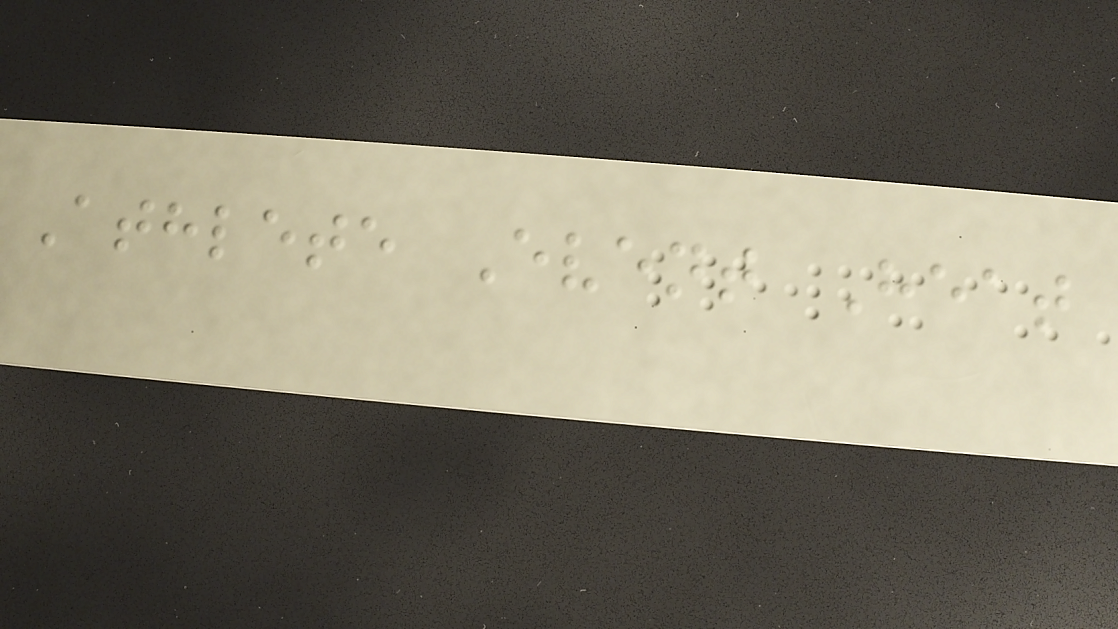Athlete Event Heat
